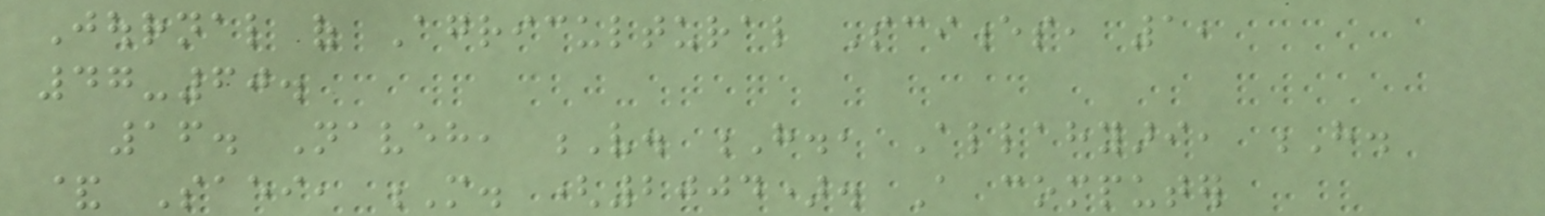Journal of Agricultural Sciences, 1,
47-60.
16. Naveh, V. H., Allahyari, H.
& Saei, M. (2004). A computer
